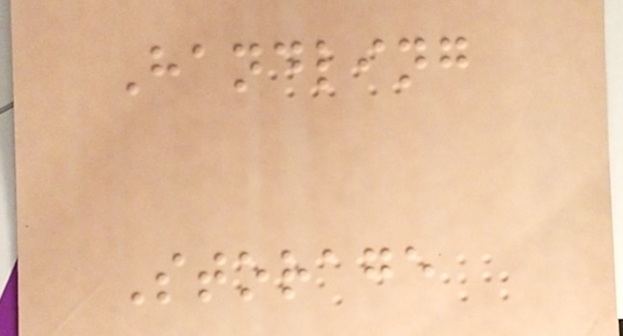Handling
Storage
